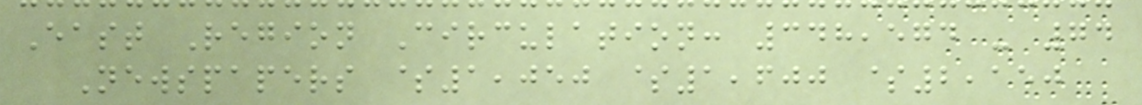East Region Circulation: 348,574 - 74
Newspapers $1,050 $1,600 $2,150
